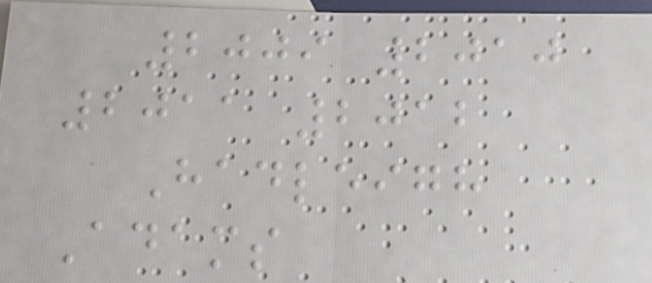2009 2010
2011 2012
Hadleigh
Adams
